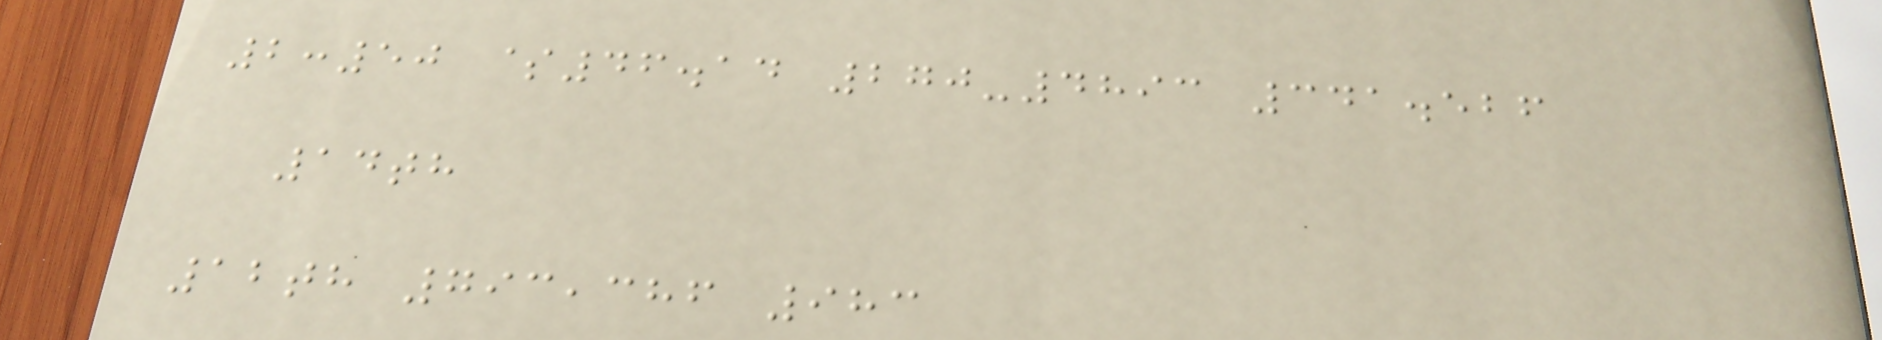2:50 $46.14 270-4893 341.526
14th
12th 793,386 983
